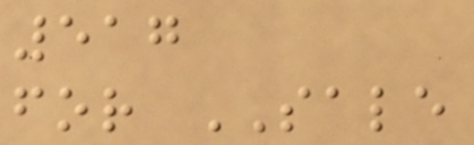517
for SALE
